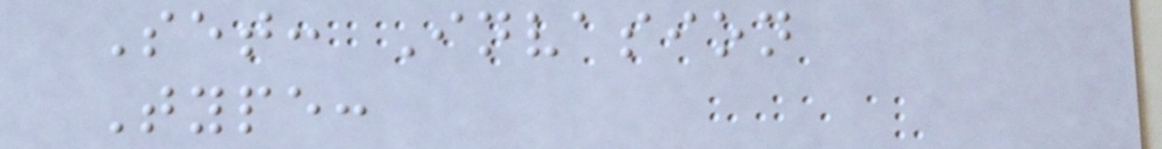Set: Invasion
Type:
